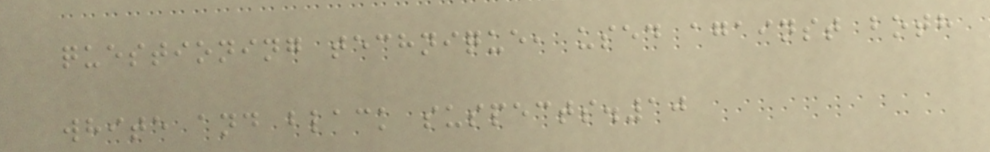questioning technique, used against both
white and black suspects.10
